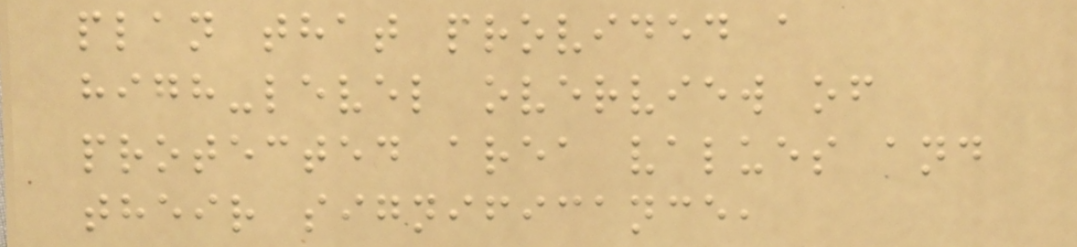plan that provided a
high-level overview of
protected area values and
their significance,
